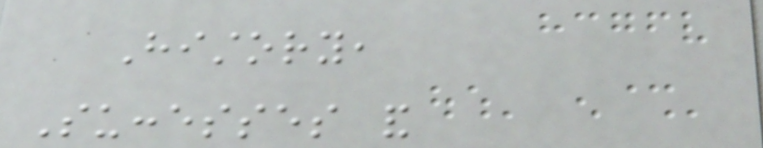History,
Successes and
